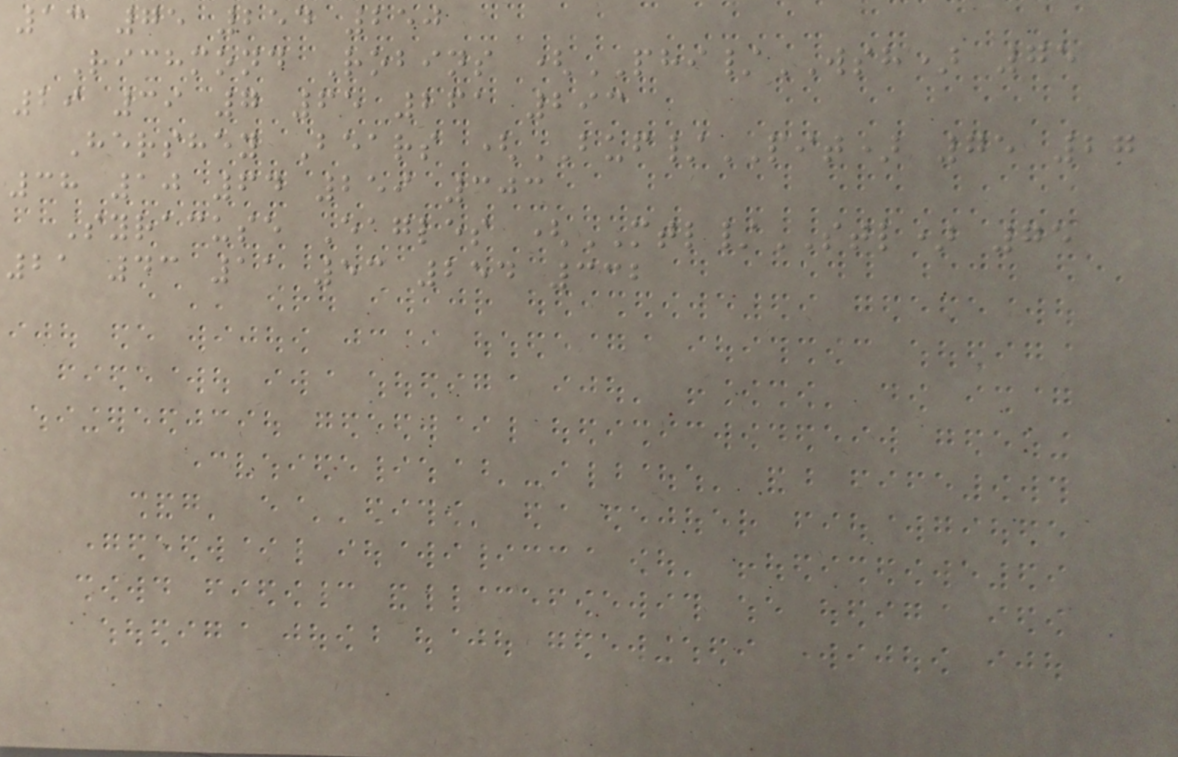13 75 254 250
Richmond Robins (PHI/WSH) 75
29 39 7 65 261 293
Hershey Bears (BUF/PIT) 75 27
38 10 64 259 303
Syracuse Eagles (MTL/STL) 75
21 43 11 53 254 332
